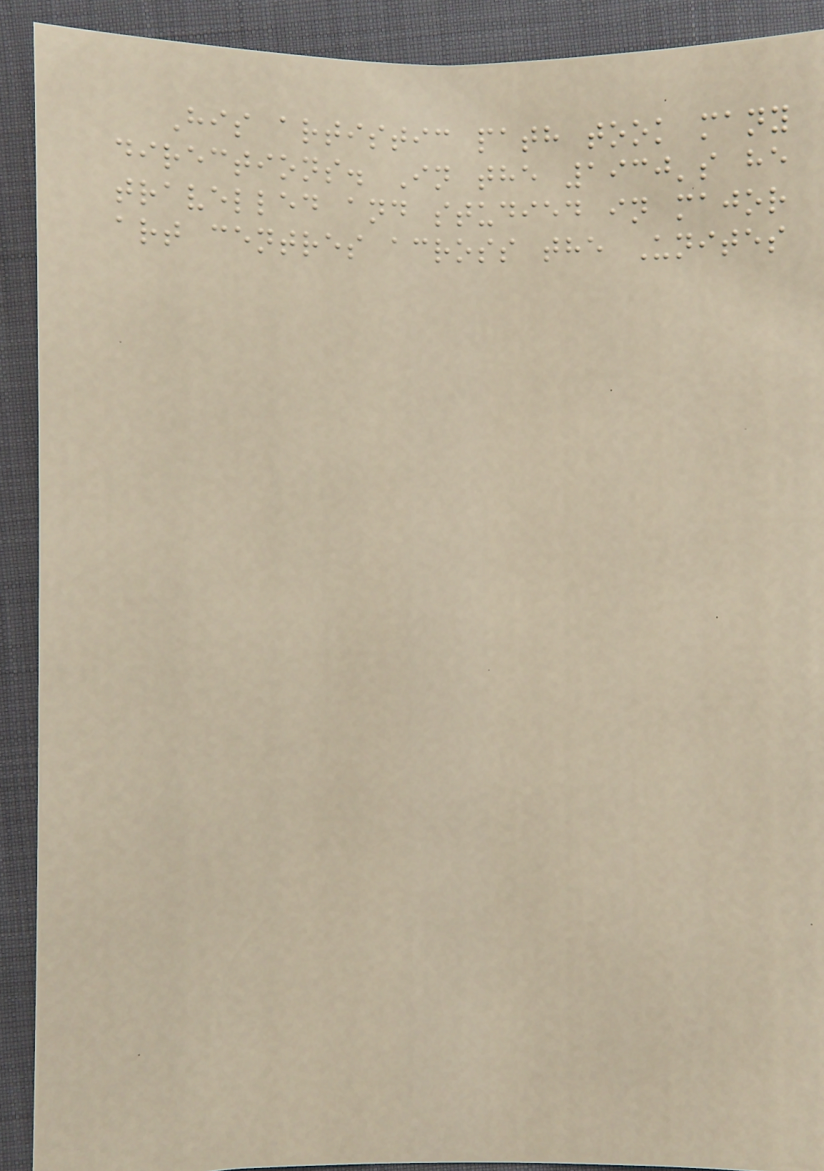His artistic path took many
directions. In the 1930's he
travelled and studied in major
art centres across the Unites
